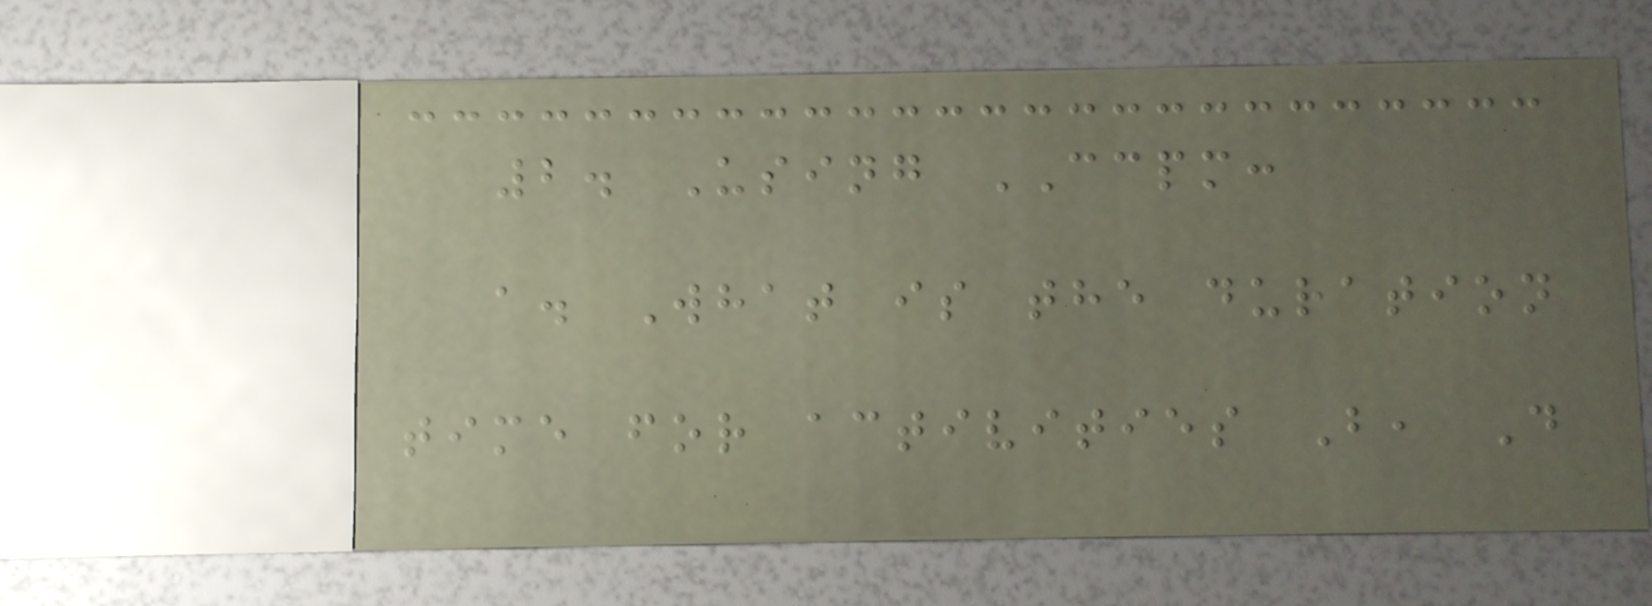2. Using CCPM:
a. What is the duration
time for activities B, D
